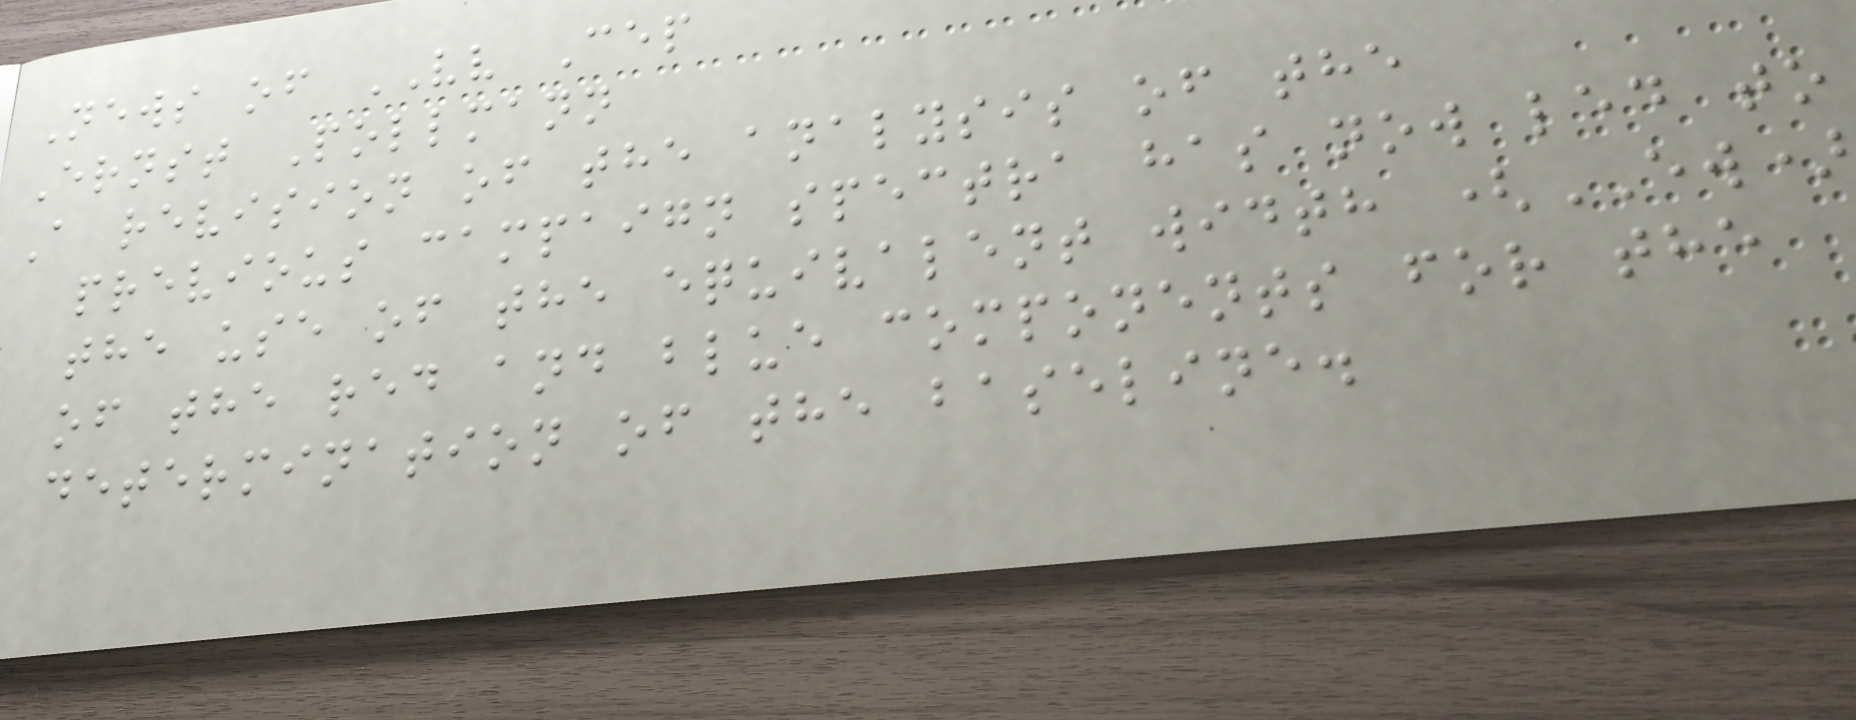News of VV Cep
Ernst Pollmann
A revision of the analysis of the
previous campaign spectra has now led to
the use of the equivalent width (EW)
of the red and blue components for the
determination of the baseline.
